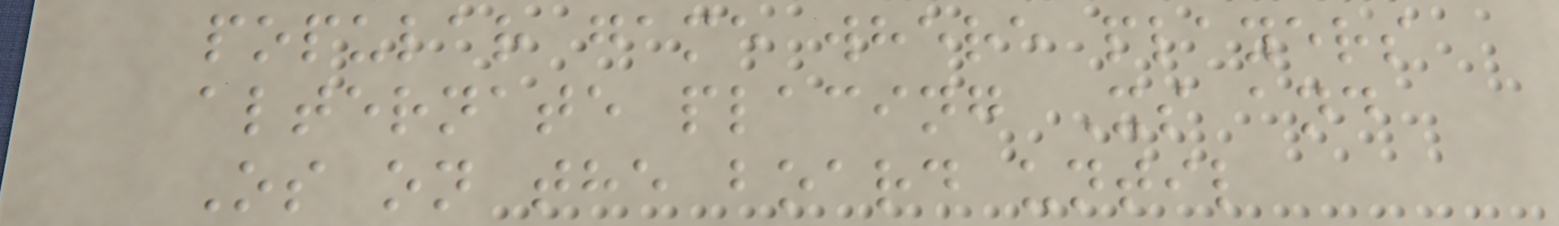popular game where players
alternate placing Xs and
Os on the board until
